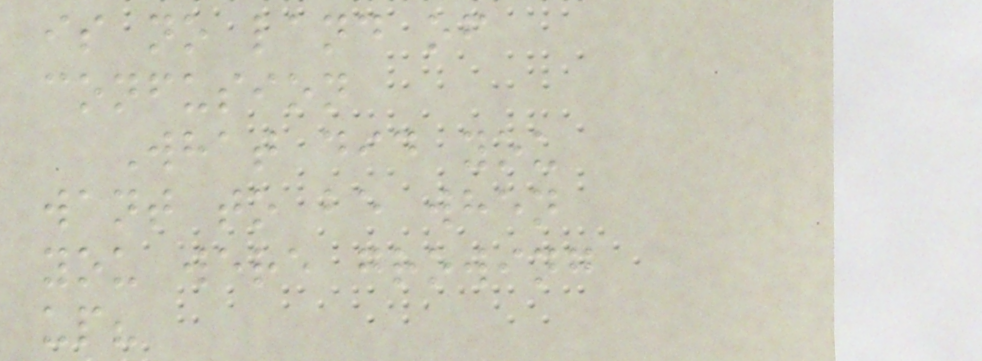is no land of
confusion
What did you
want to be when
you were growing
up?
